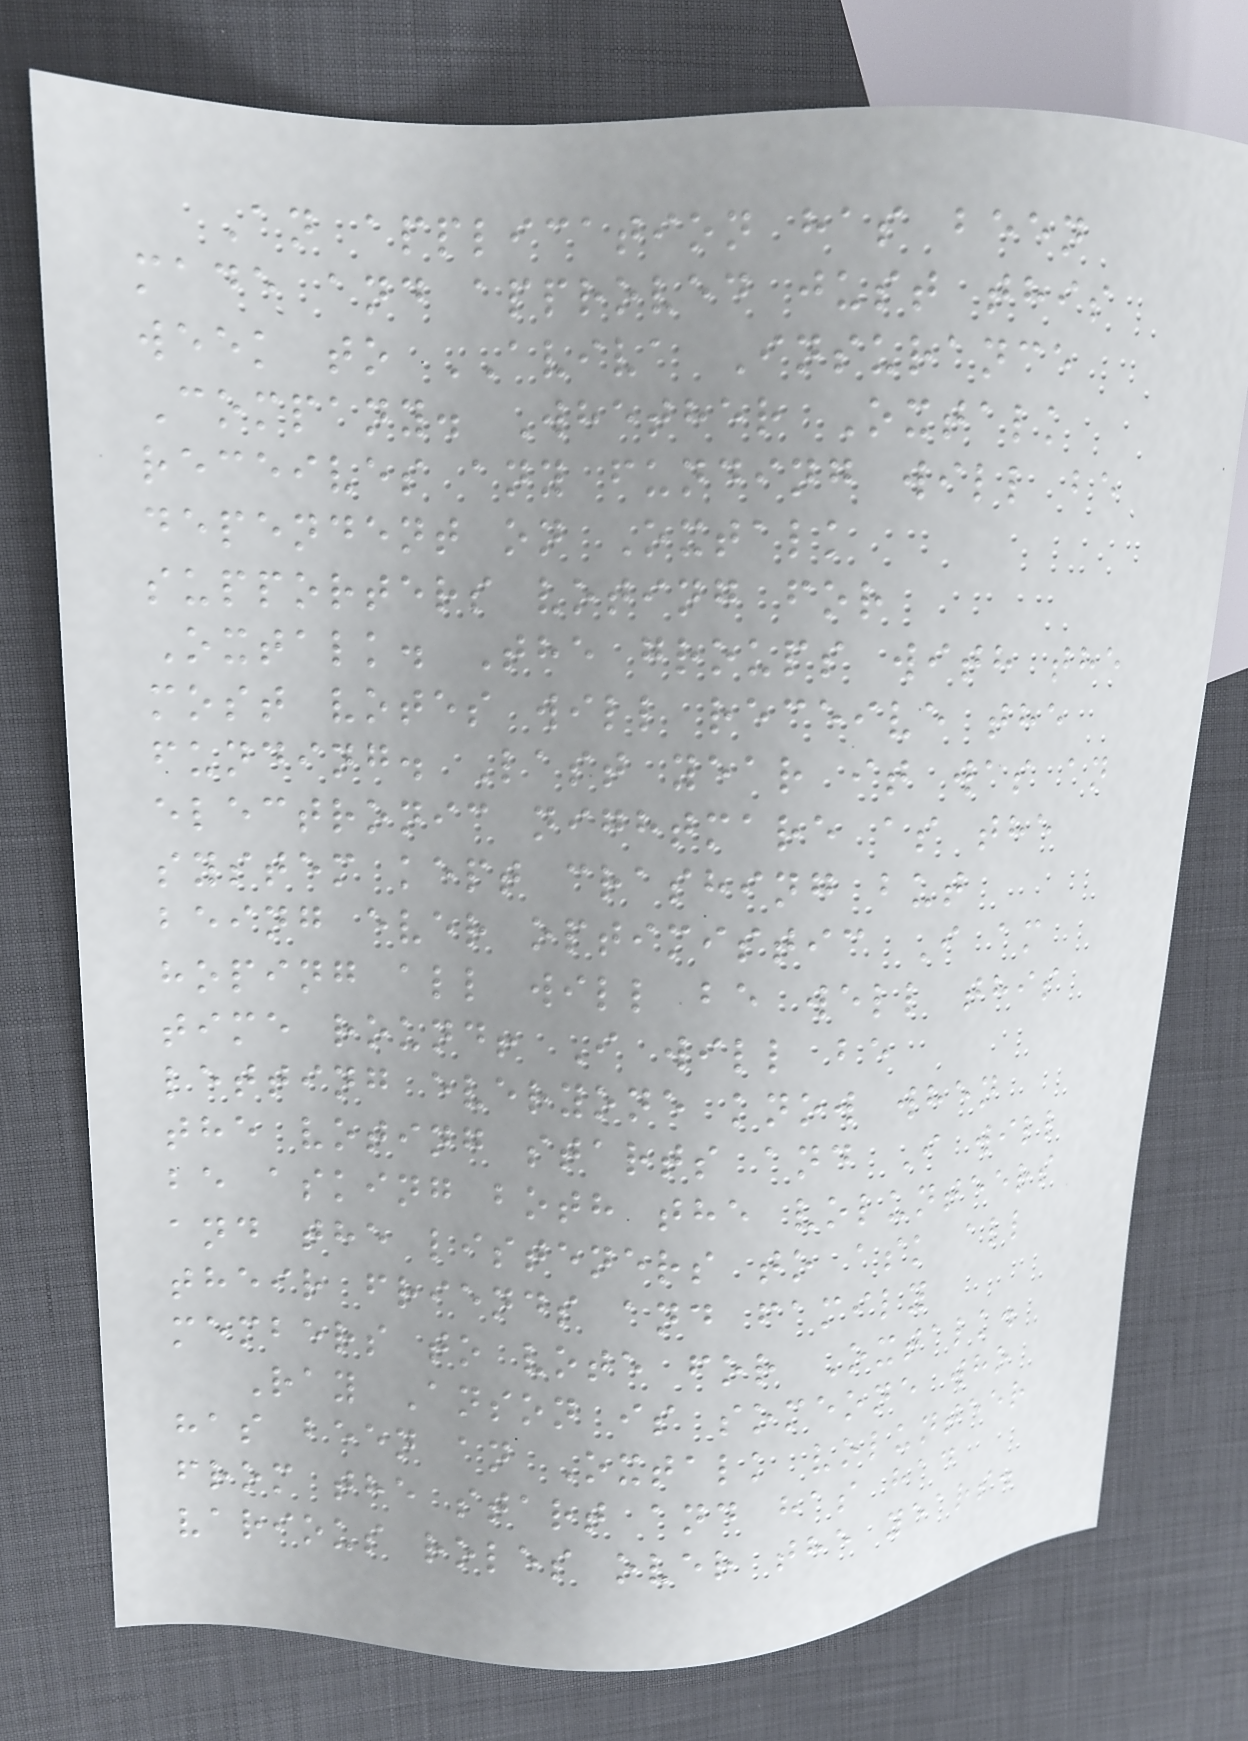An application has been
made and approved just this
week to AVIVA Insurance
Company. Whether Oxtalk
receives any funding will be
dependent on Oxtalk
supporters voting for
Oxtalk. The groups with the
most votes will receive the
funding. Last year it was an
electronic nightmare as the
system kept crashing but
being ever optimistic I am
hoping all will be well this
time round! I will be
letting everyone know when
the voting starts and I will
be asking both the volunteers
and the listeners to ask all
their friends and family
members to vote for Oxtalk.
Ray Anson is someone who
has been an Oxtalk volunteer
from the start and has had
various roles over the years.
